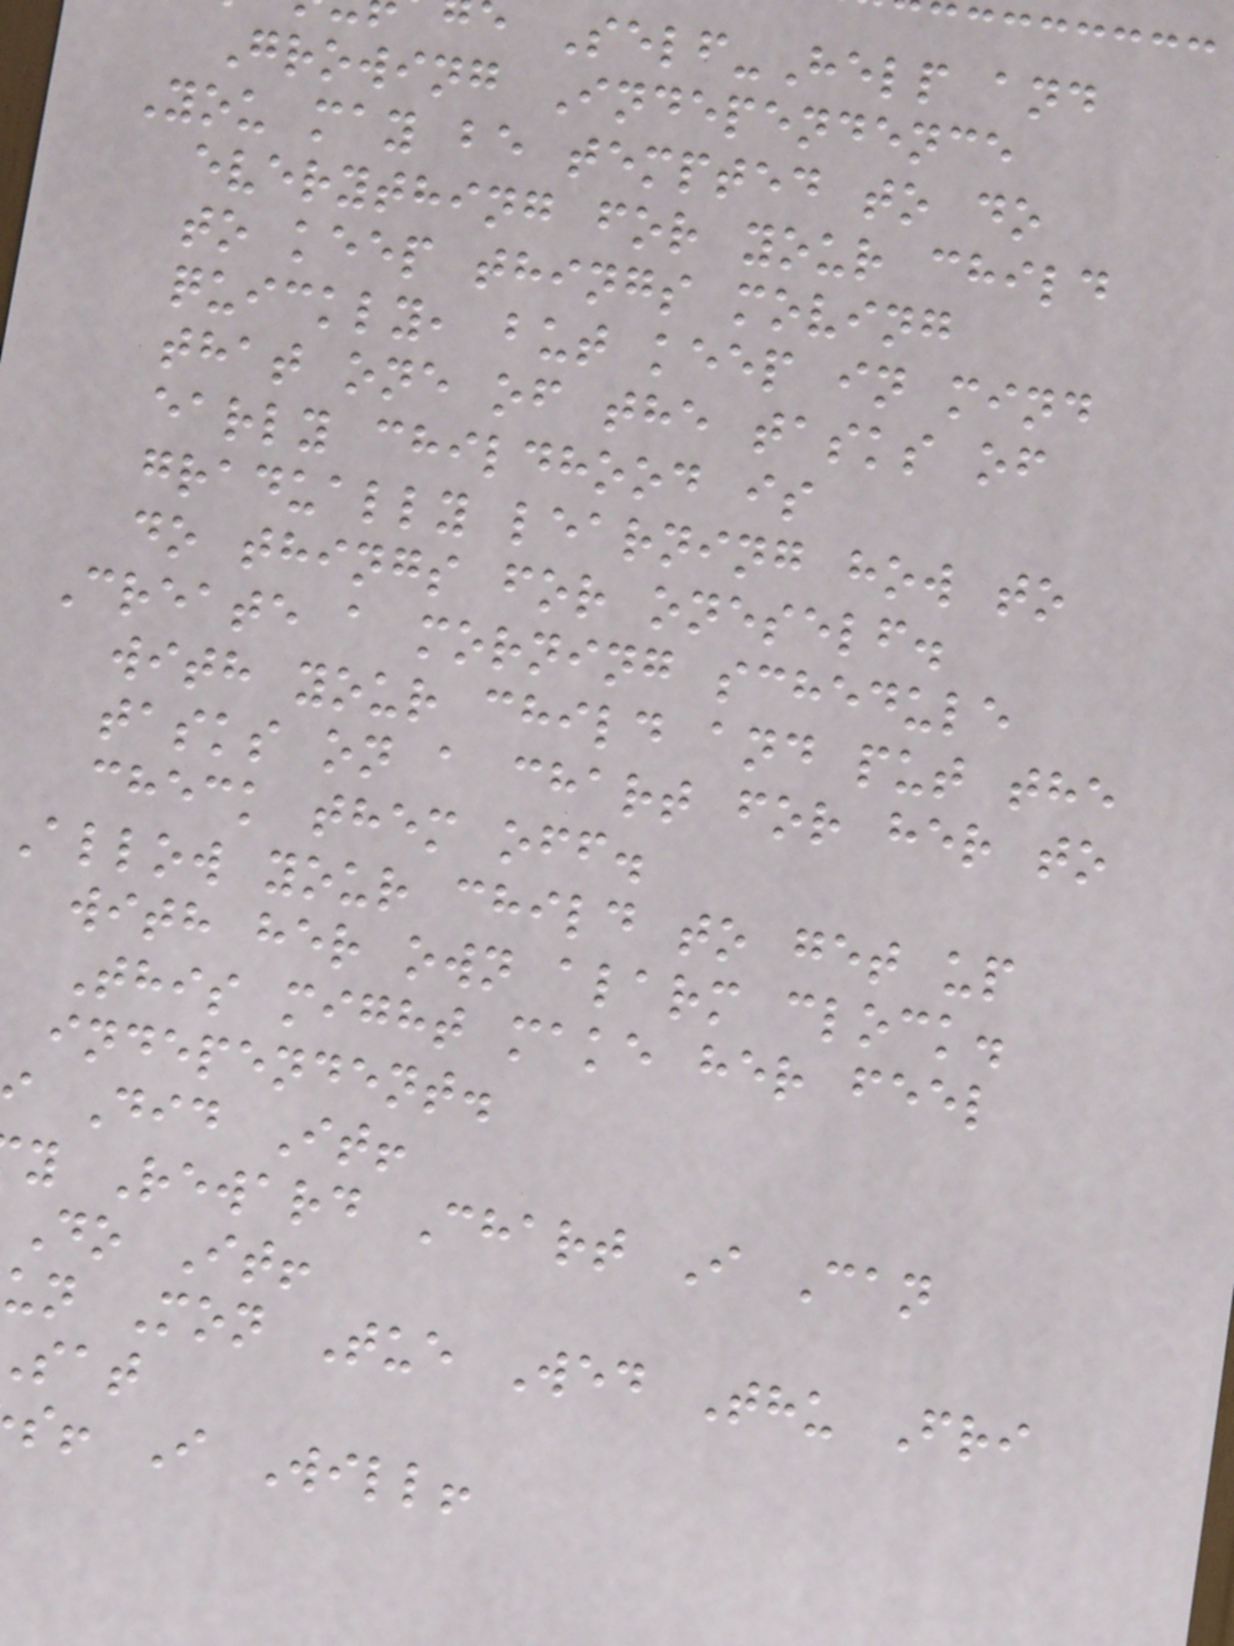Self-Help and
Growing Independence
You may be tempted to do
everything for your child
to keep things moving
quickly, but keep in mind
that one of the tasks of
early childhood is
gradually learning how to
do things for oneself.
Create a morning schedule
with your child and put the
tasks on a chart for her to
check them off.
Allow your child to get up
with her own alarm clock.
This might make her feel
independent.
Did It!
y Reward Chart I Can
Do It!
un Mon Tue Wed Thu Fri
s! I Will!
